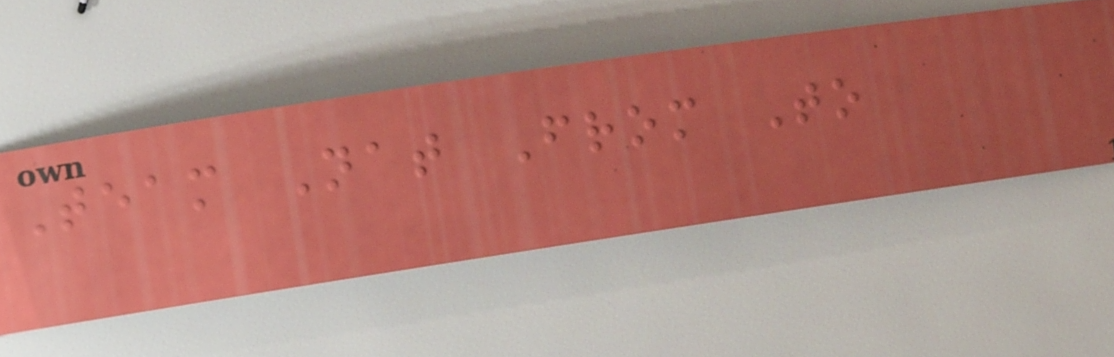Team Nat From To
